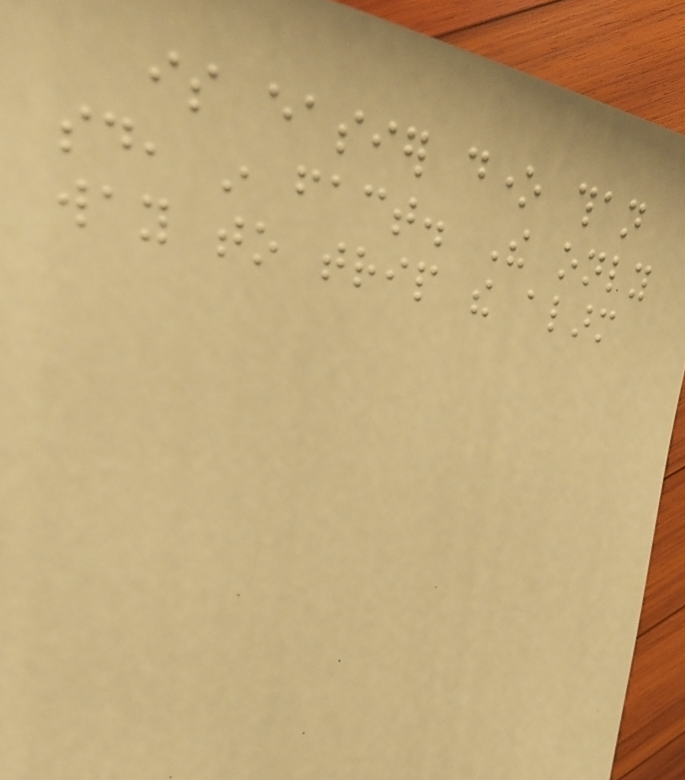is easier done than
said, in fact. The only
way to trip the alarm
